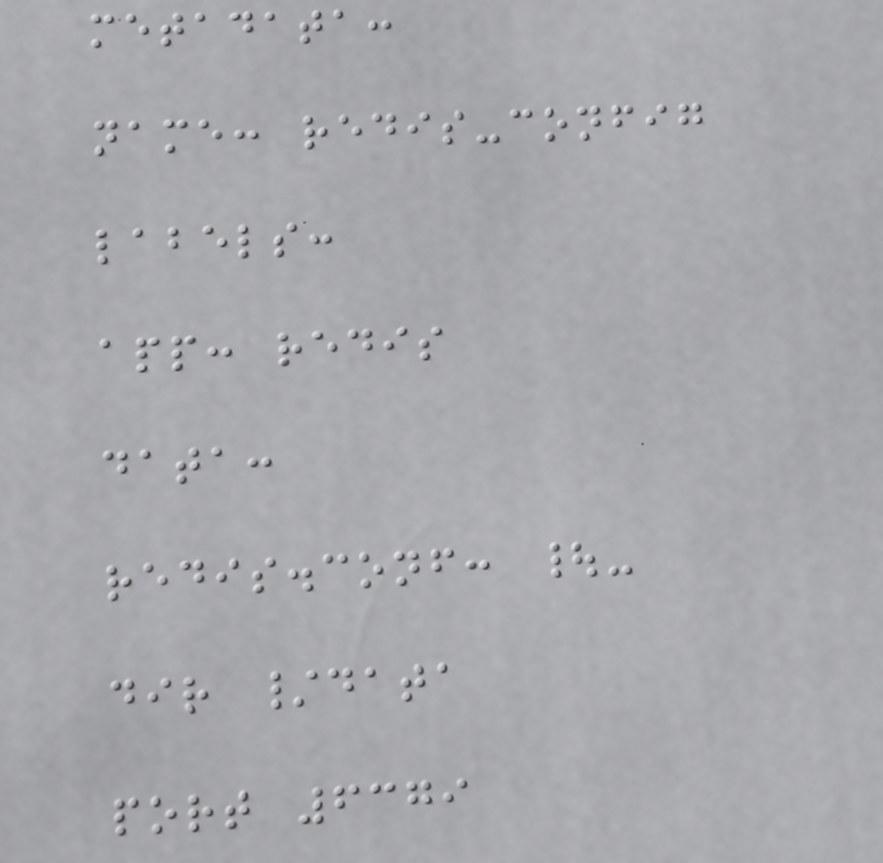metadata:
name: redis-config
labels:
app: redis
data:
redis.conf: |-
dir /data
port 6379
